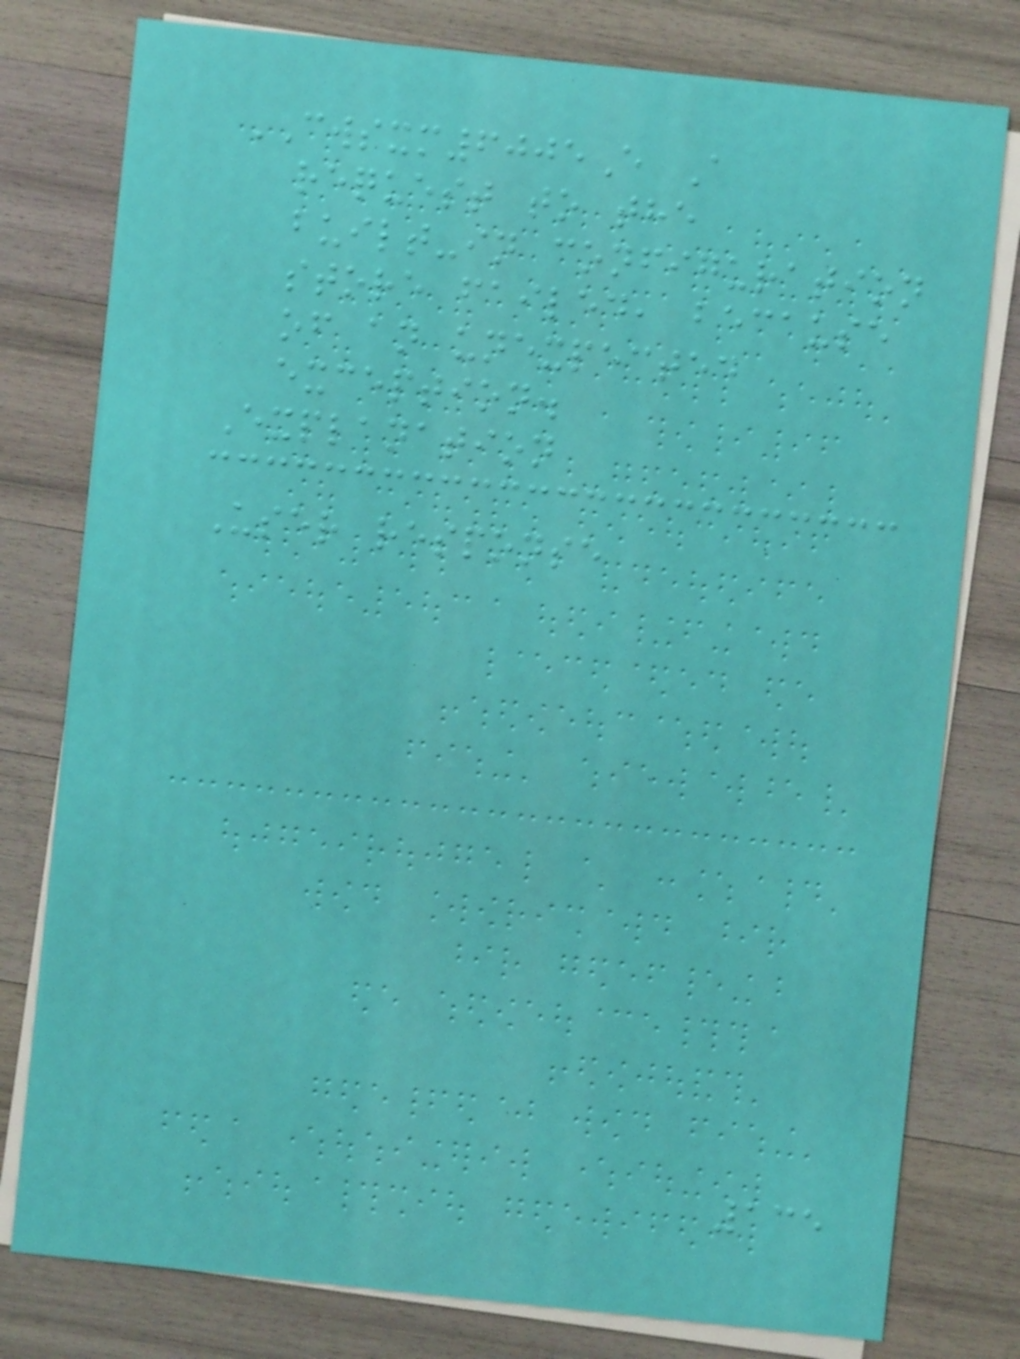CWSXM6005E A
request to the
built-in configuration
store failed, because
of an unexpected
exception.
Explanation
User response
135
